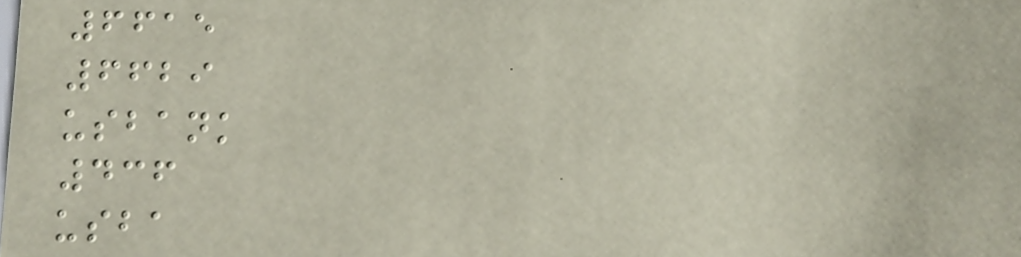6615
6629
usbank
436
usba
